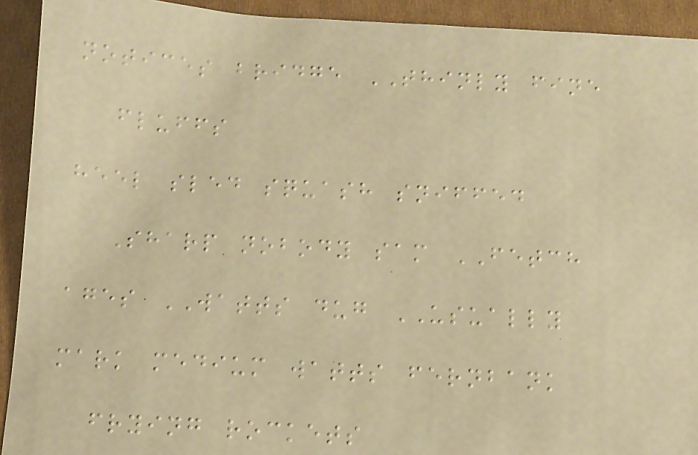notices bridge THINLY fine
fluffs
heel sled squash sniffed
Sharp nobody sam FETCH
ages WATTS dug USUALLY
mark medium watts fernbank
frying rockets
